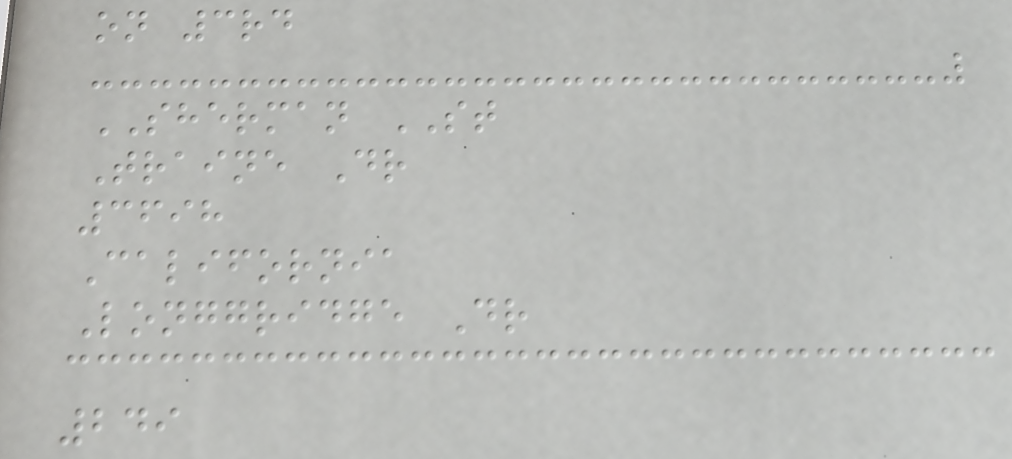on 3rd
SHERMAN ST
Traine Dr
3698
California
Longgridge Dr
249
